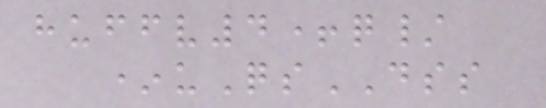huffv4+q/
*uQsDSS
